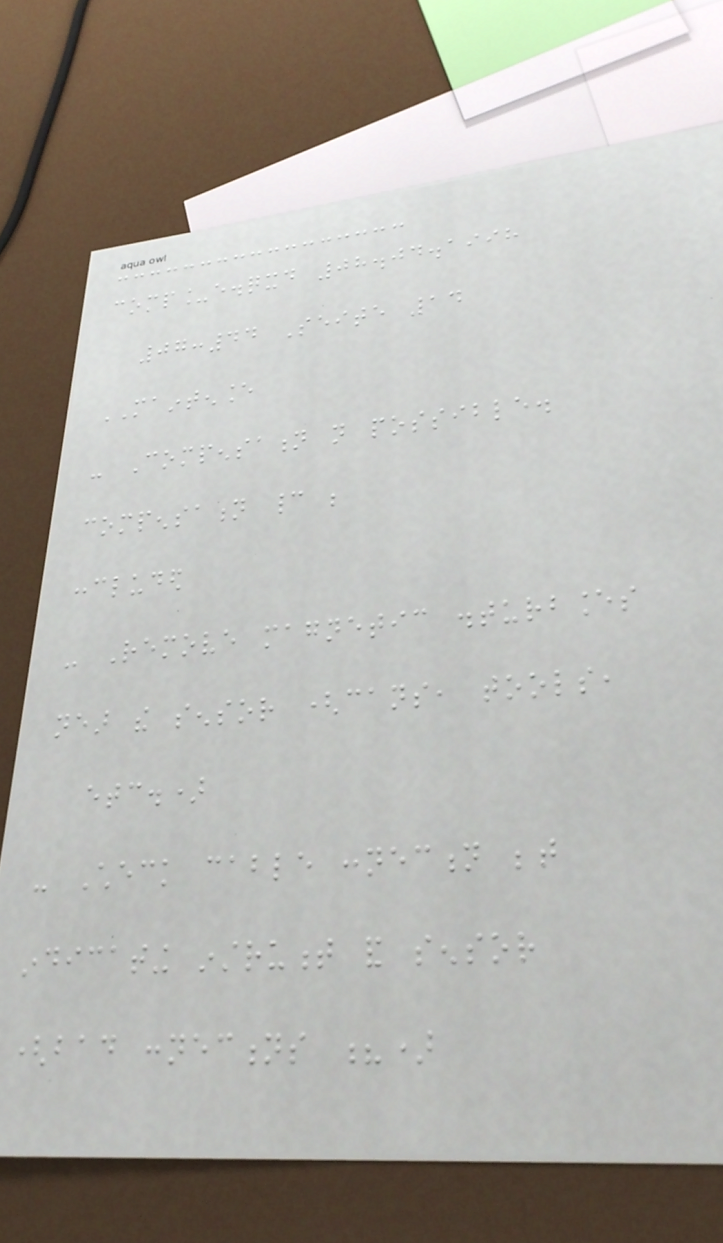comp_e.qxd 08.04.1998
07:44 Seite 14
MAINTENANCE
- Compensation not possible.
compensation cannot be
concluded
- Remove magnetic disturbances
near the sensor (cans, tools,
etc.)
- Check cable connection between
indicating instrument and sensor
(bad connections ?)
